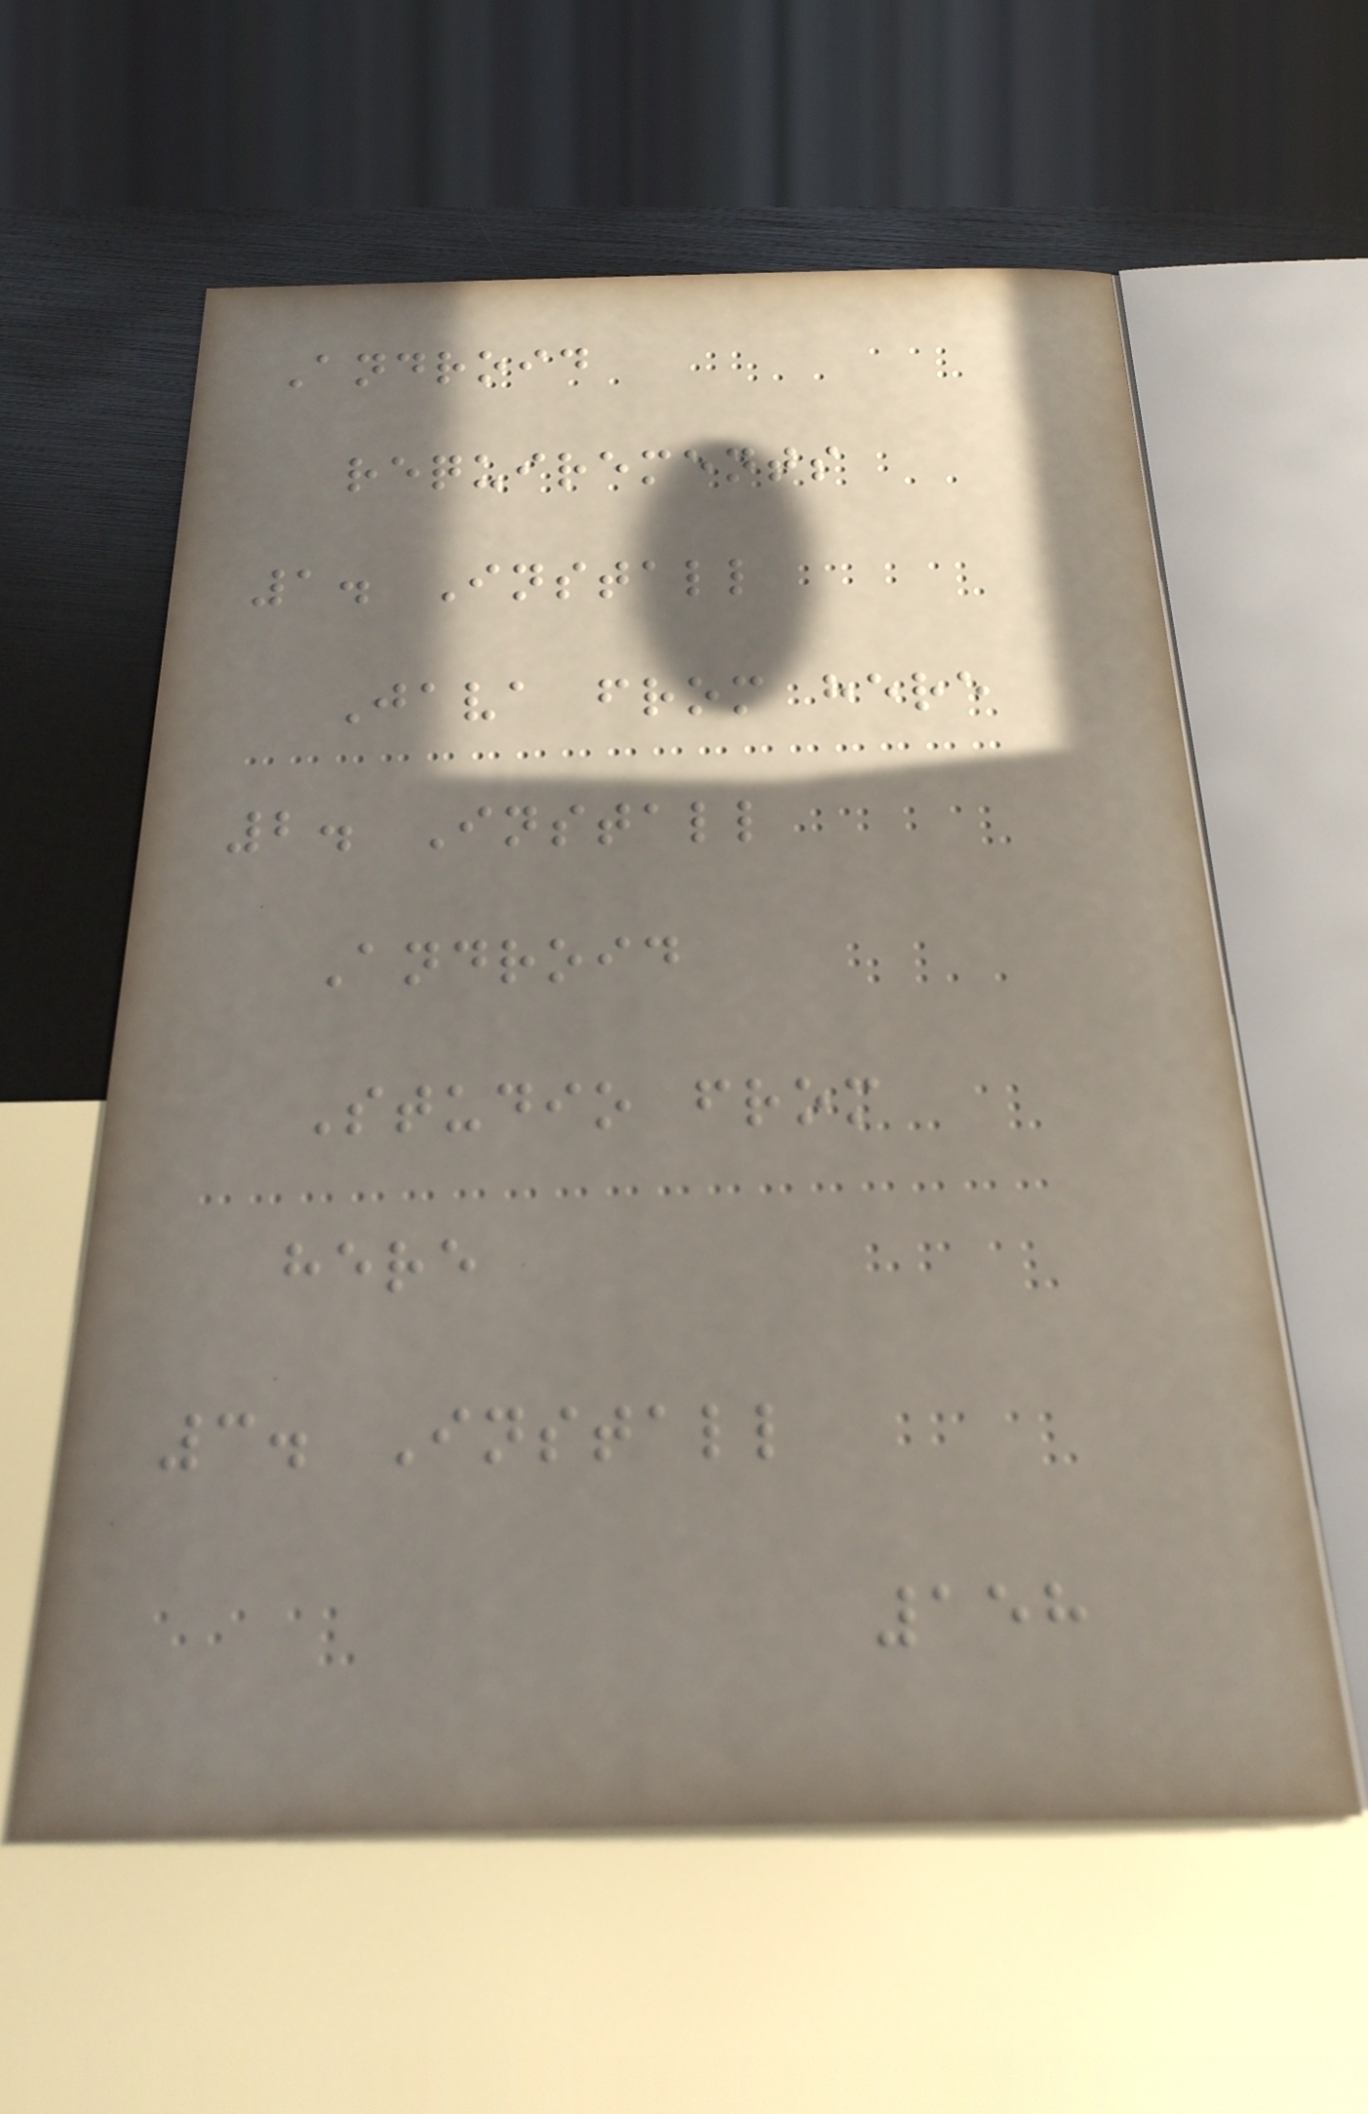Android
requirements
1. Install
Java from here
2. Install
Android
Studio from
here
3. Install
158
